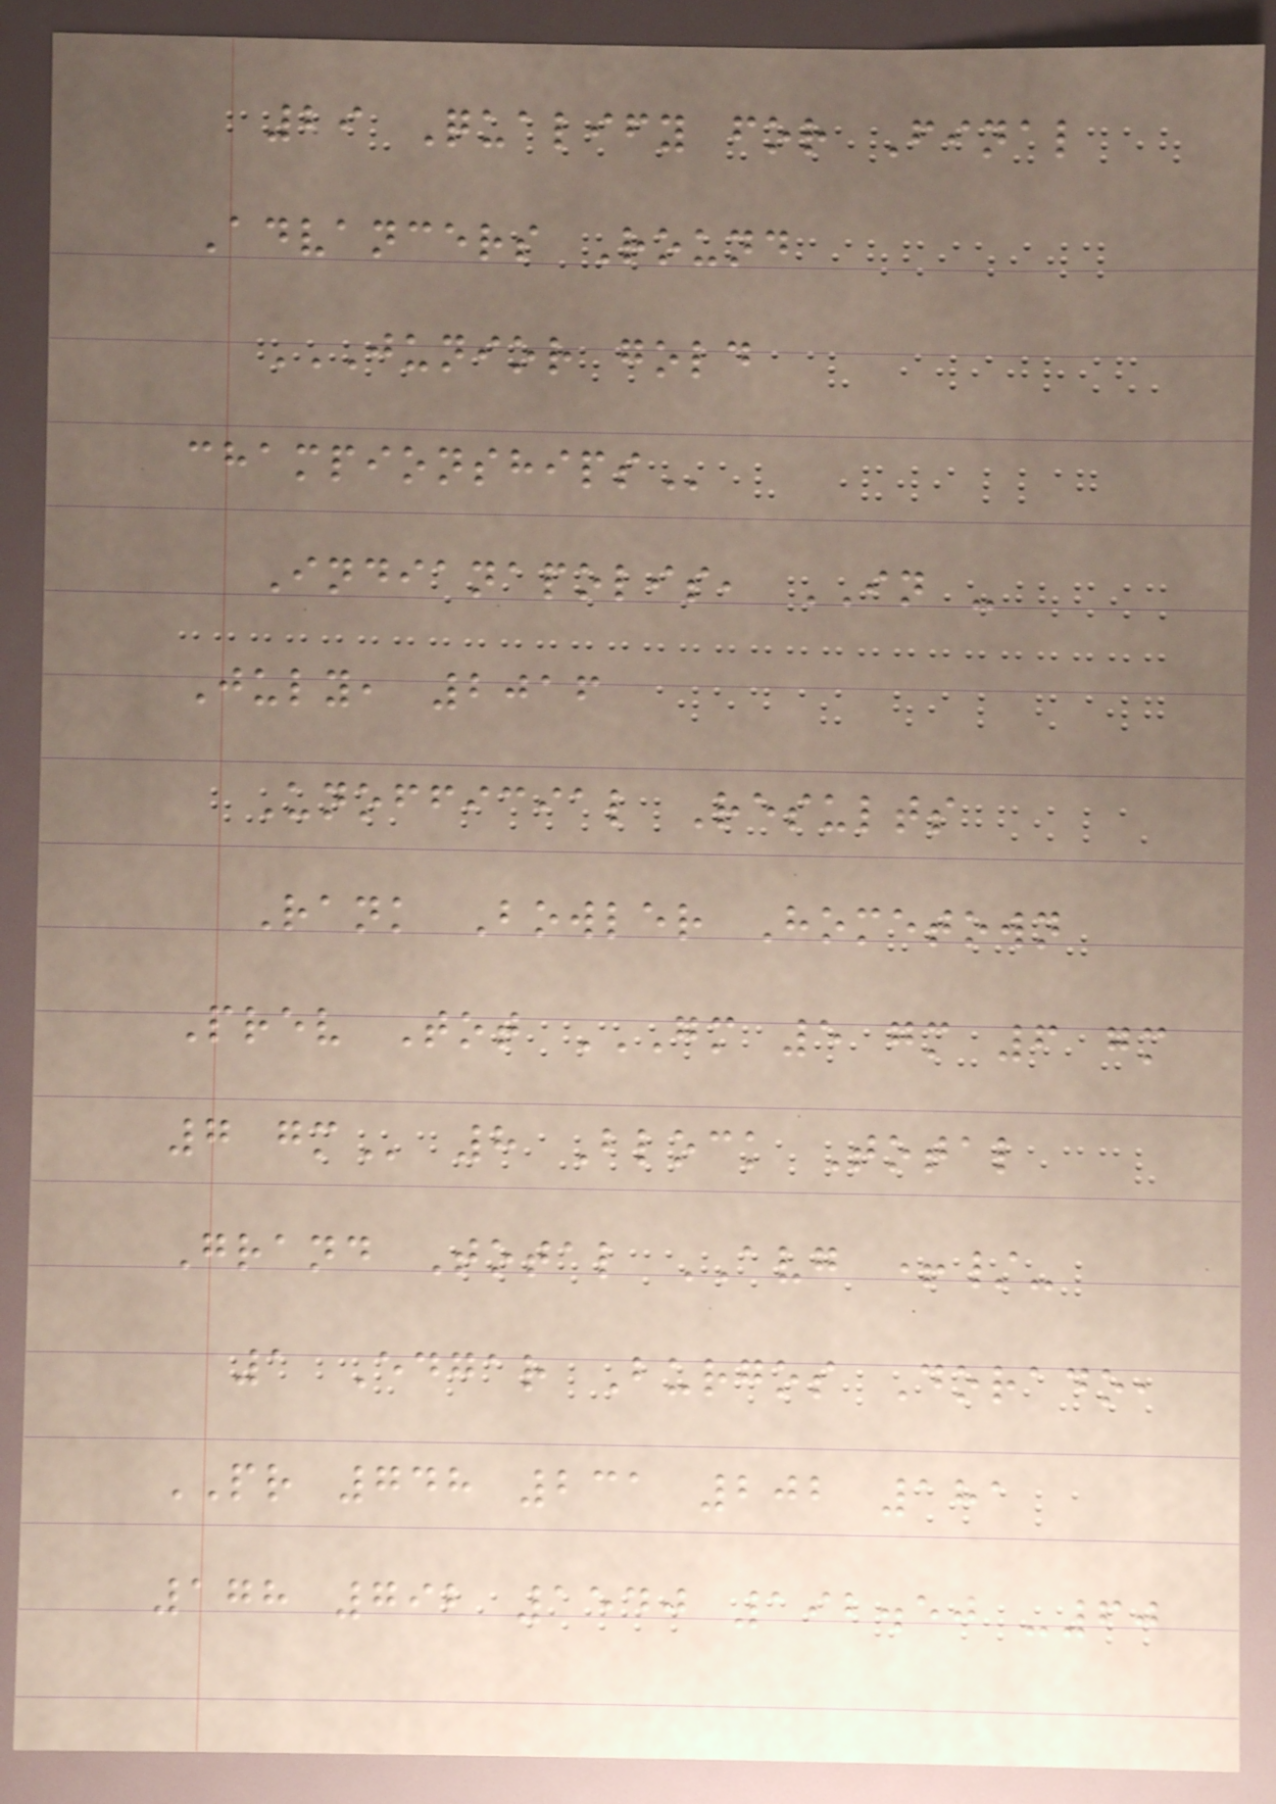29 Qualify for Final
Advancers Round
JUNIOR GOLD
CHAMPIONSHIPS
Indianapolis, IN -
July, 2016
Unofficial Results
Rank Bowler Hometown
Prev Tot GM 5 GM 6 GM
7 GM 8 Block Total
Grand Total AVG +/-
1 Edgar Burgos Dorado,
PR 748 231 202 181
178 792 1540 192.50 -60
